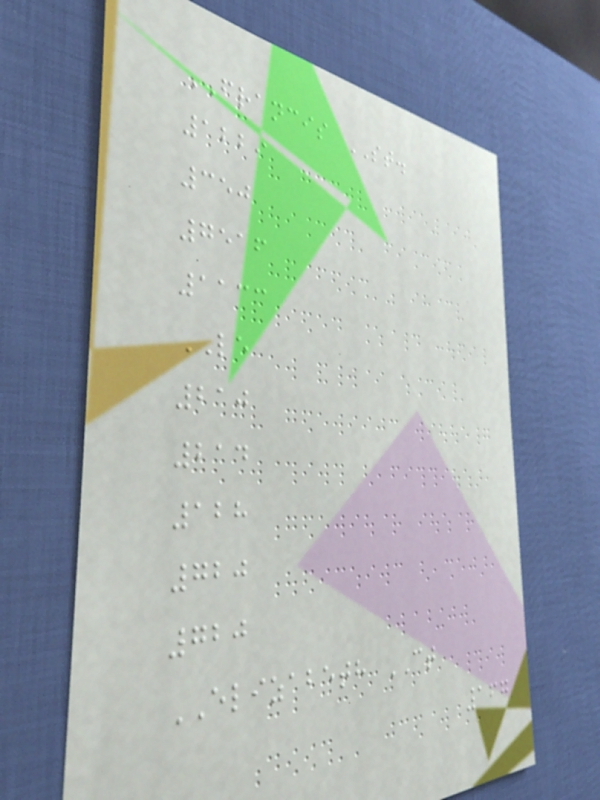FRANCIS ST.
1229
350
7516
1133
LE
210
214
128
720
720
ELIZABETH CT
167
